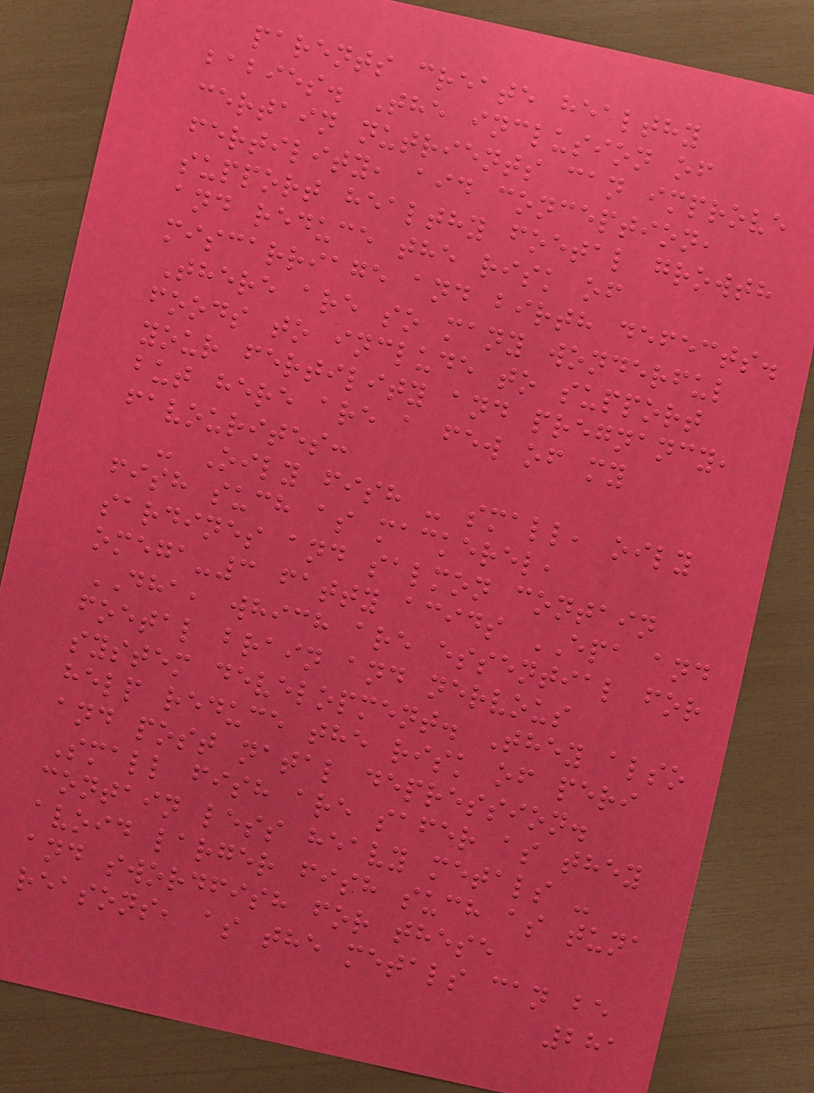parents create healthy
babies. The inclusion of
certain nutrients can improve
fertility, aid conception,
support healthy foetal growth
and reduce the risk of
miscarriage and birth defects.
There are so many wonderful
foods to include to support
your fertility and pregnancy,
but here are a few of my
favourites:
- Oily fish - small, oily
fish such as mackerel,
sardines and salmon contain
omega-3 fatty acids EPA and
DHA, which are essential for
foetal brain and nervous
system development. They also
help reduce the risk of peri
and post natal depression.
Small fish are safer as they
contain less heavy metals -
avoid larger fish such as tuna
and swordfish for these
reasons, as the metals can be
281
